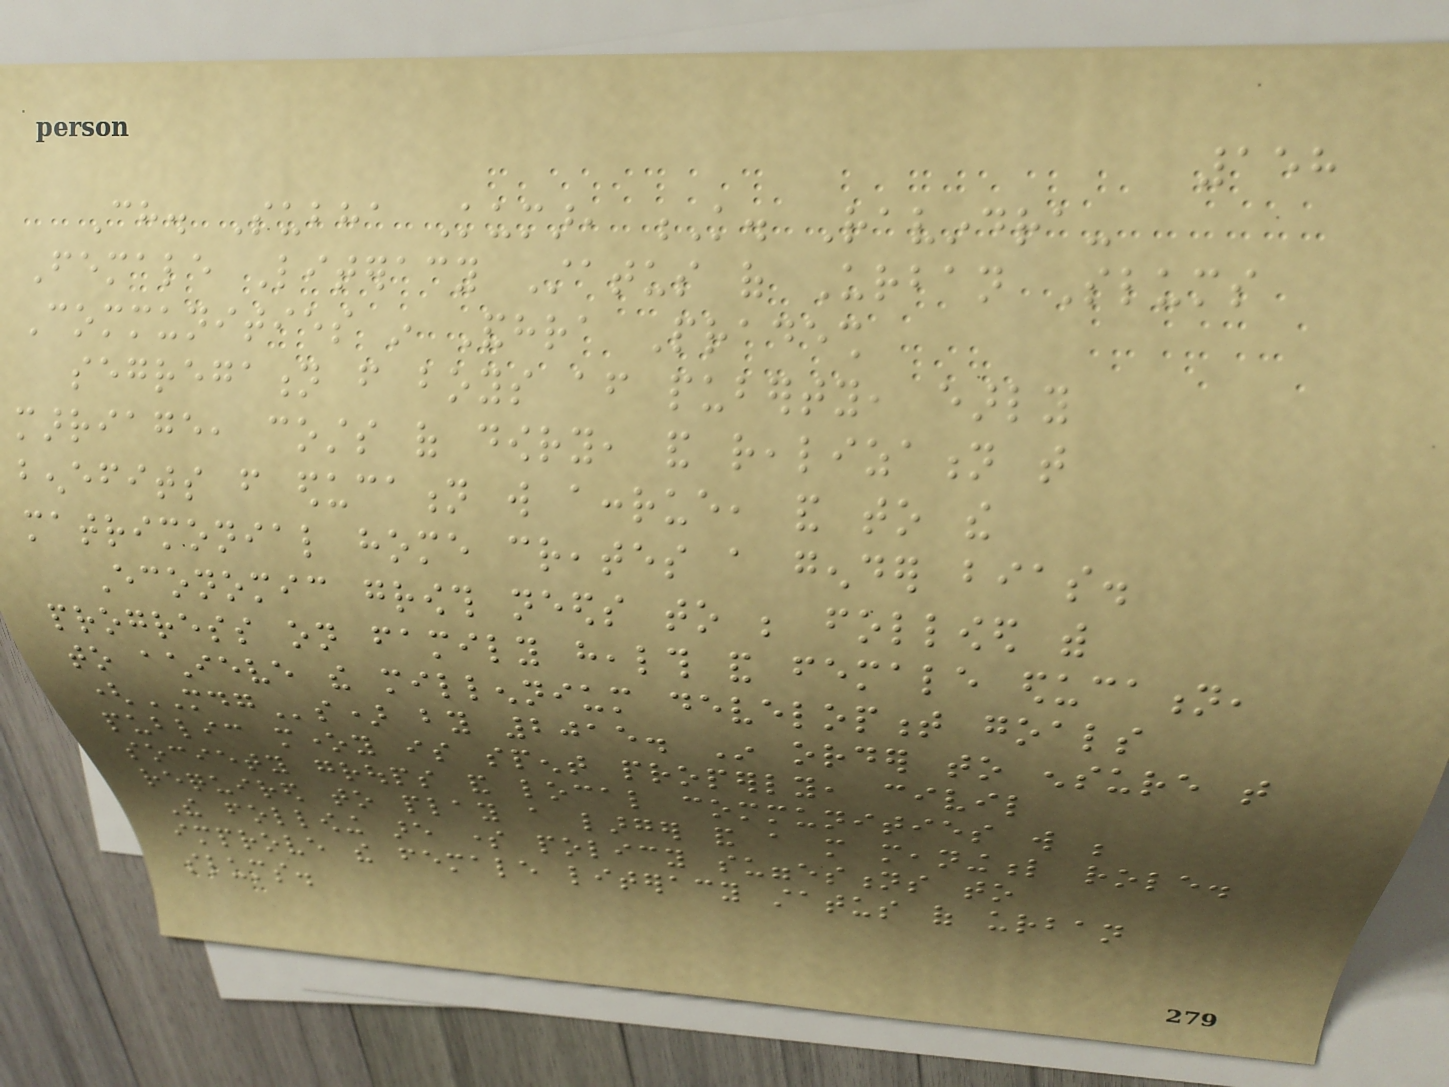158
Ch. Subha Kumar, K. Ravindra-
Female Literacy Status of Urban Slums
Communities in Andhra Pradesh
segregation from boys after puberty, early
marriage, costs of dowry, and realization that
benefits from education will accrue, and to the
matrimonial home creates a gender bias.
Economic growth needs to be followed with
progress on family health and female education,
to achieve the millennium development goals
(MDGs) by 2015. In order to ensure that
public money is spent properly, civil
society groups and local communities will be
required to play a larger and a more meaningful role.
The following are some policy suggestions to
improve the female literacy status of urban
slums.
